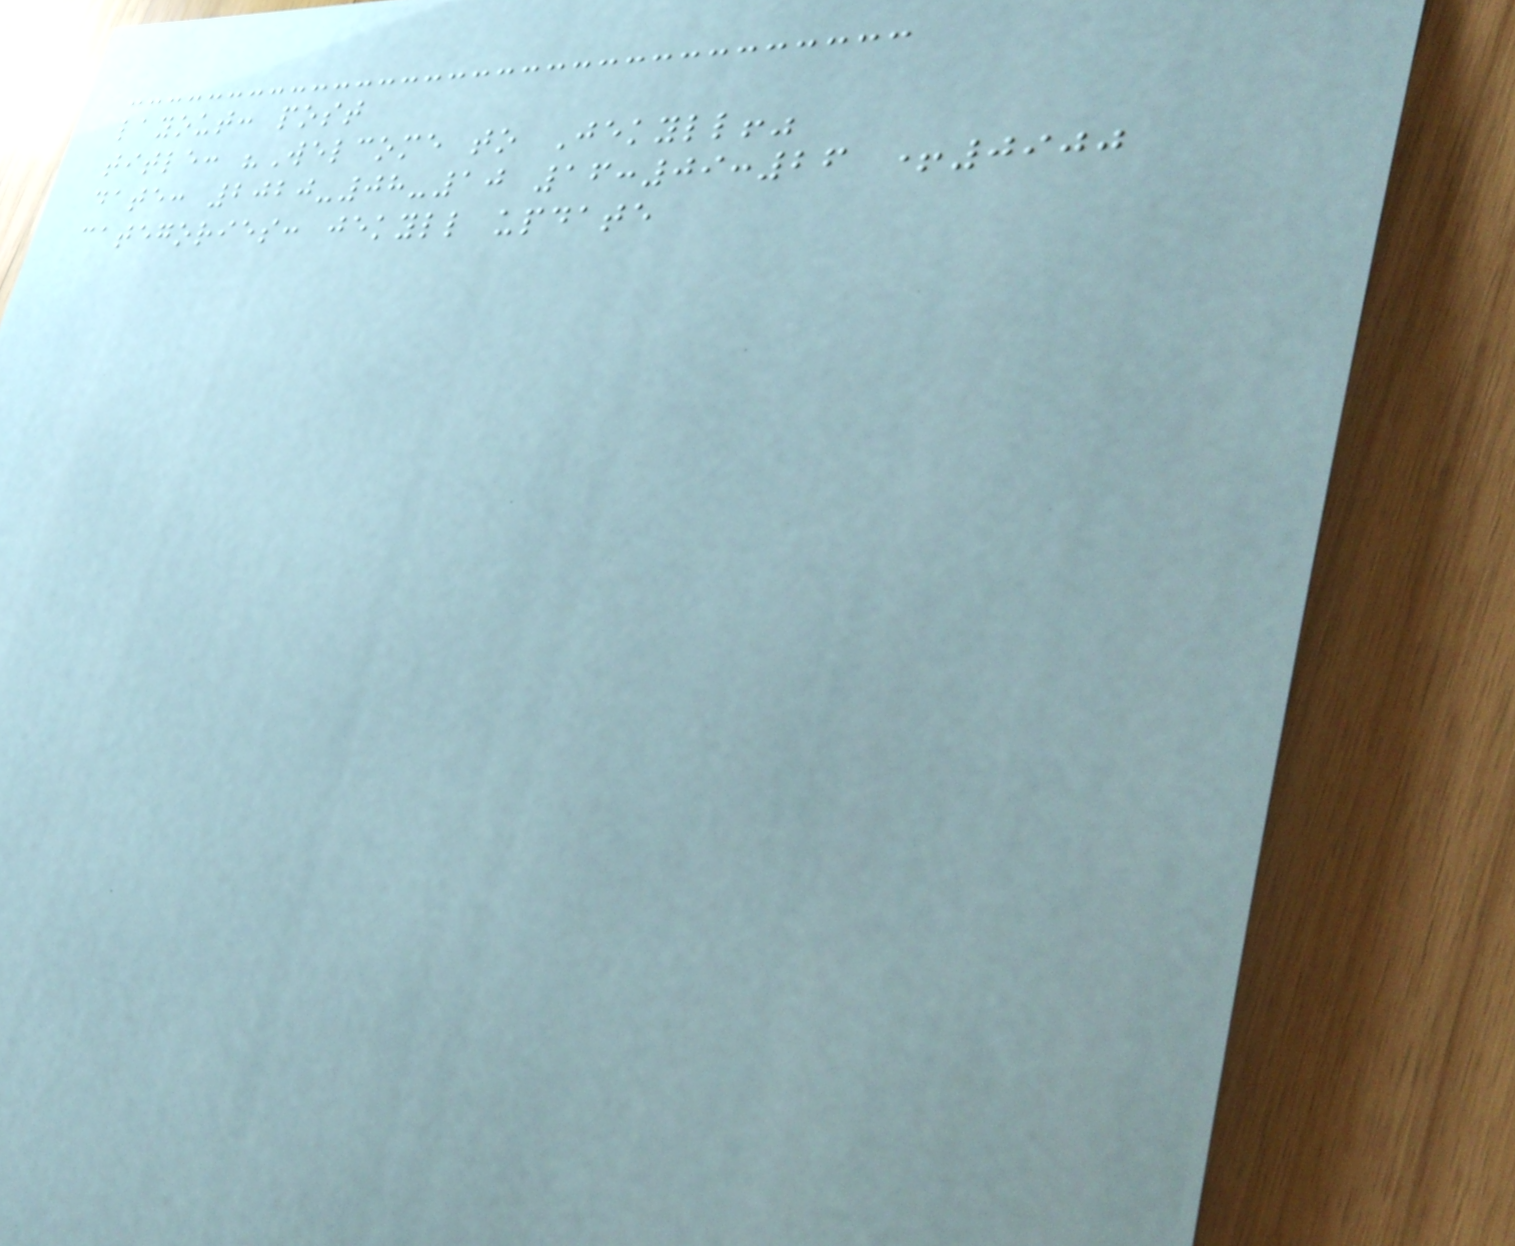layout: post
title: "Welcome to Jekyll!"
date: 2020-08-10 16:09:26 +0900
categories: jekyll update
